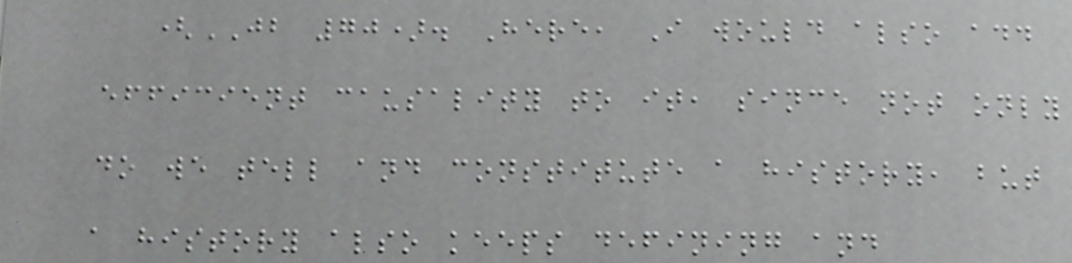(JB 70). Here, I would also add
efficient causality to it, since not only
do we tell and constitute a history, but
a history also keeps defining and
